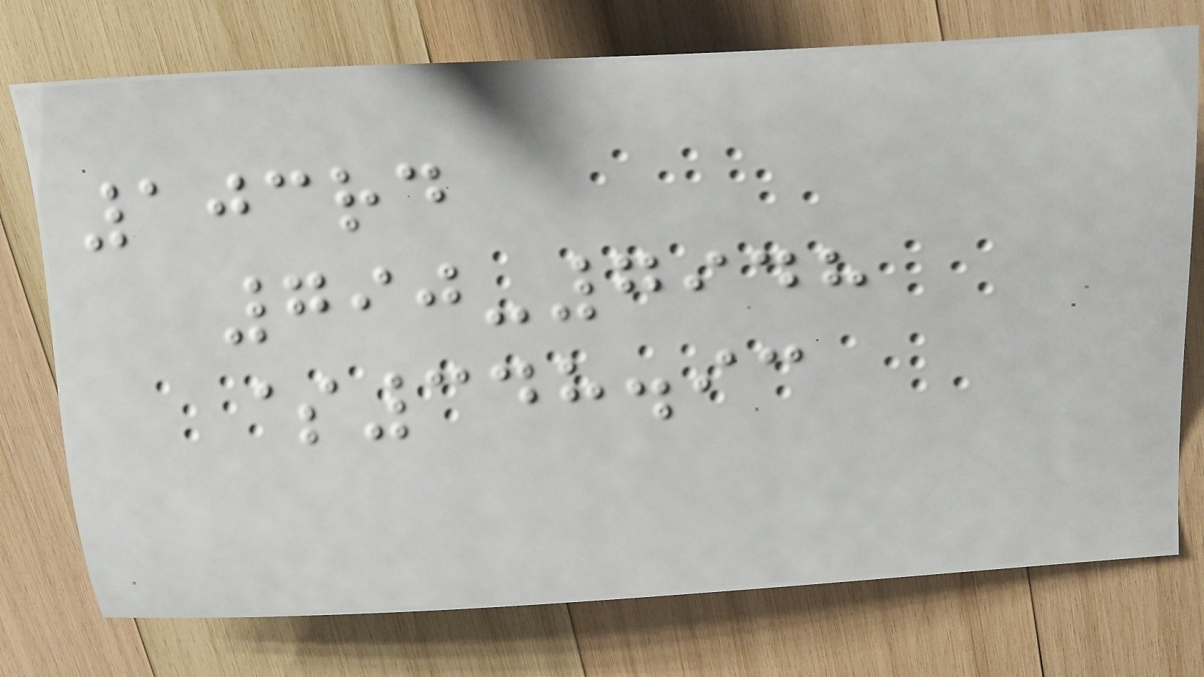103rd
790-7948
$348.93
